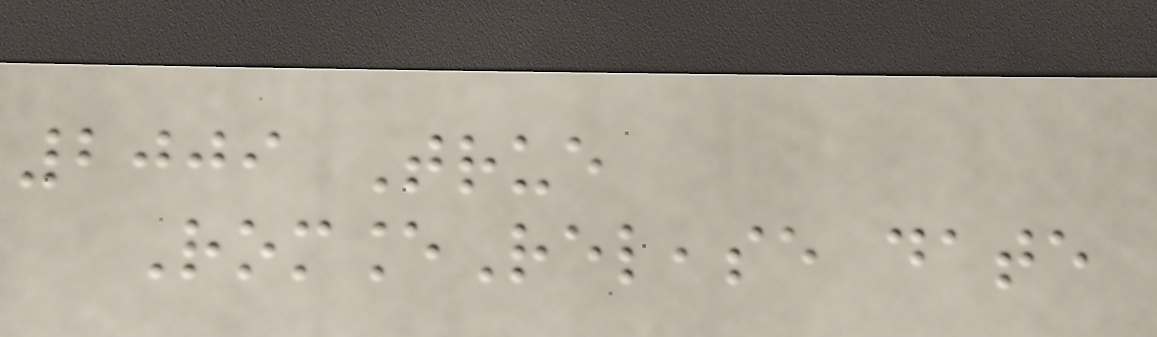2009 True
RomanceRelease date
